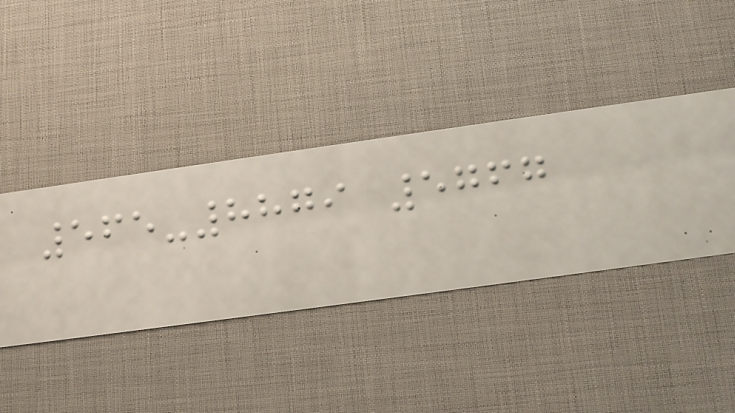565-8879 5767
